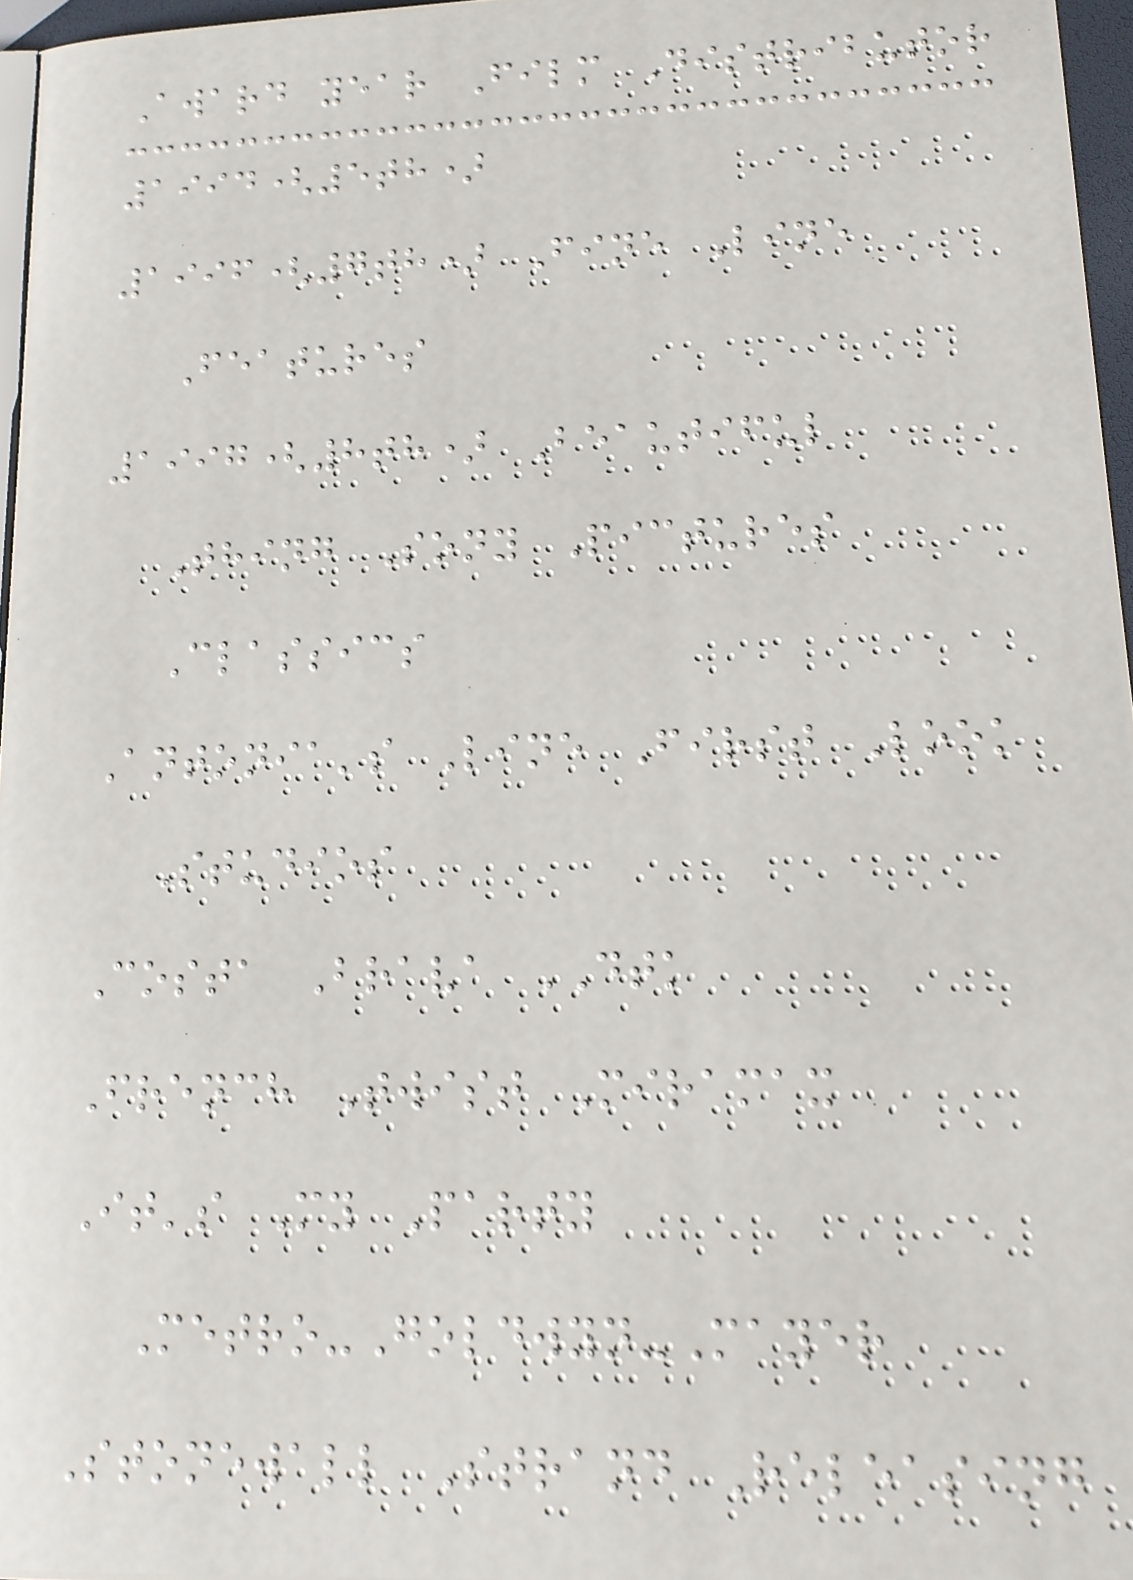Award year Film Distributor
1994(5th)
1996(7th) Fine Line
Features
1997(8th) Beautiful
Thing Sony Pictures
Classics
Antonia's Line First Look
Studios
Costa Brava DTK
French Twist Miramax
It's My Party
Metro-Goldwyn-Mayer
Stonewall Strand Releasing
